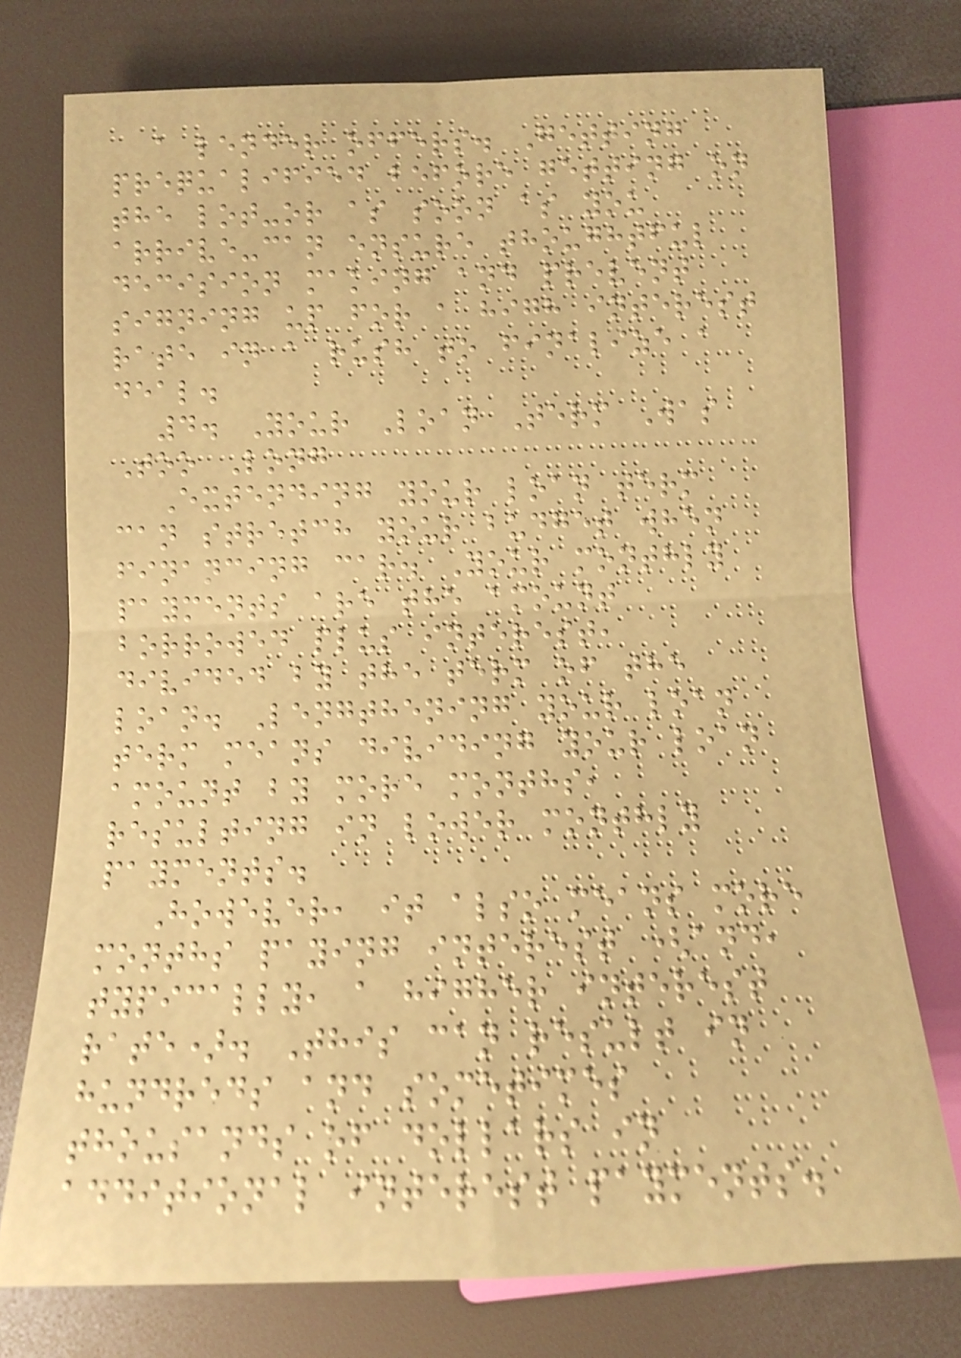a lender offers. Getting
prequalified before getting on
the lot-or as soon as you
arrive-can ensure thoughtful
decision making and prevent
signing up for a high interest
rate in a rush to finalize a
deal.
4. Your Loan Term Was
Too Long
Extending your loan term
can stretch your budget when
financing car. Your monthly
payments are the amount
borrowed plus interest,
divided by the term of the
loan. Lengthening your loan
term means dividing your loan
amount by more months,
resulting in lower monthly
payments.
However, it also means more
months paying interest (and,
typically, a higher interest
rate). This can result in
hundreds and sometimes
thousands of dollars in
additional interest payments.
